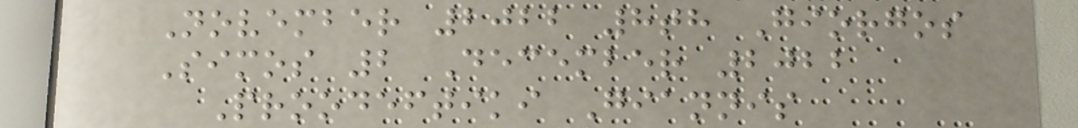November 2022 8th Giorgos
Simos 2 December 2022
Proodeftiki Giannis
